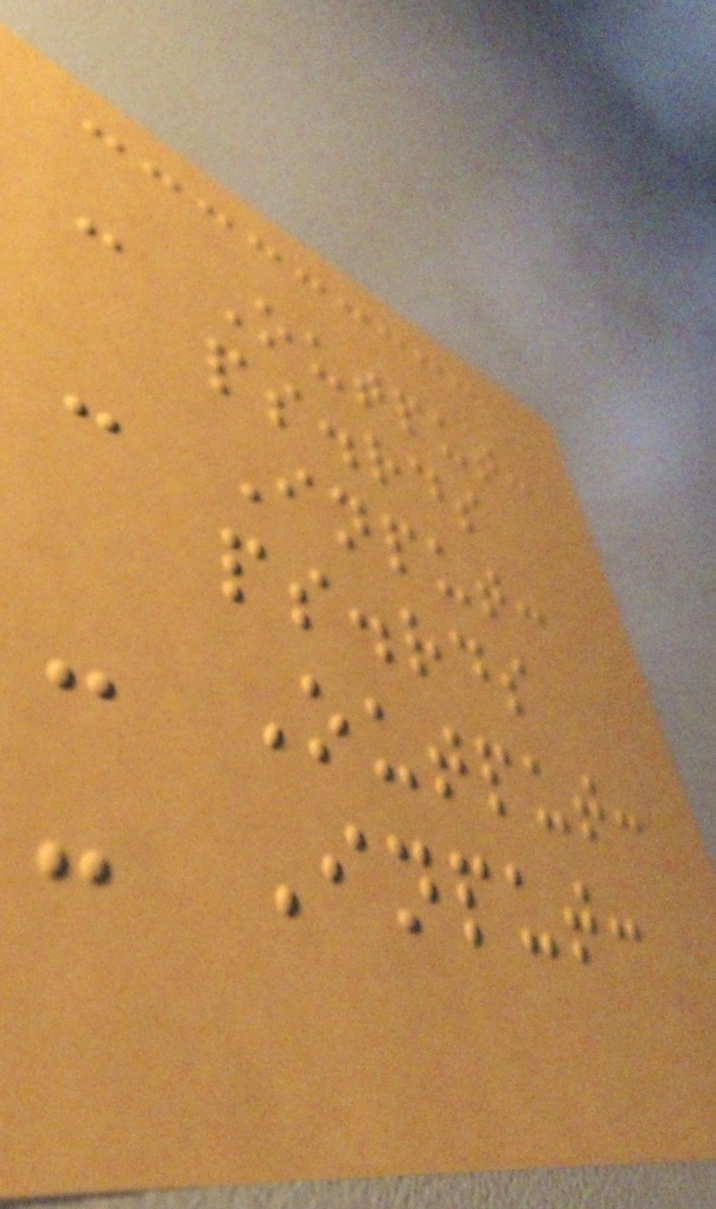- Output:
ps.rds
- Input:
ps.rds
- Output:
- Input:
